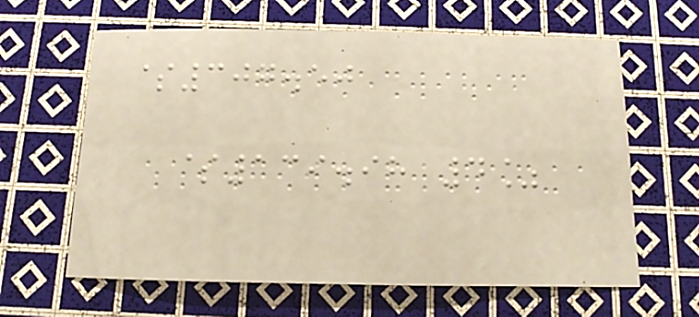$307.50
$139.98 4%
